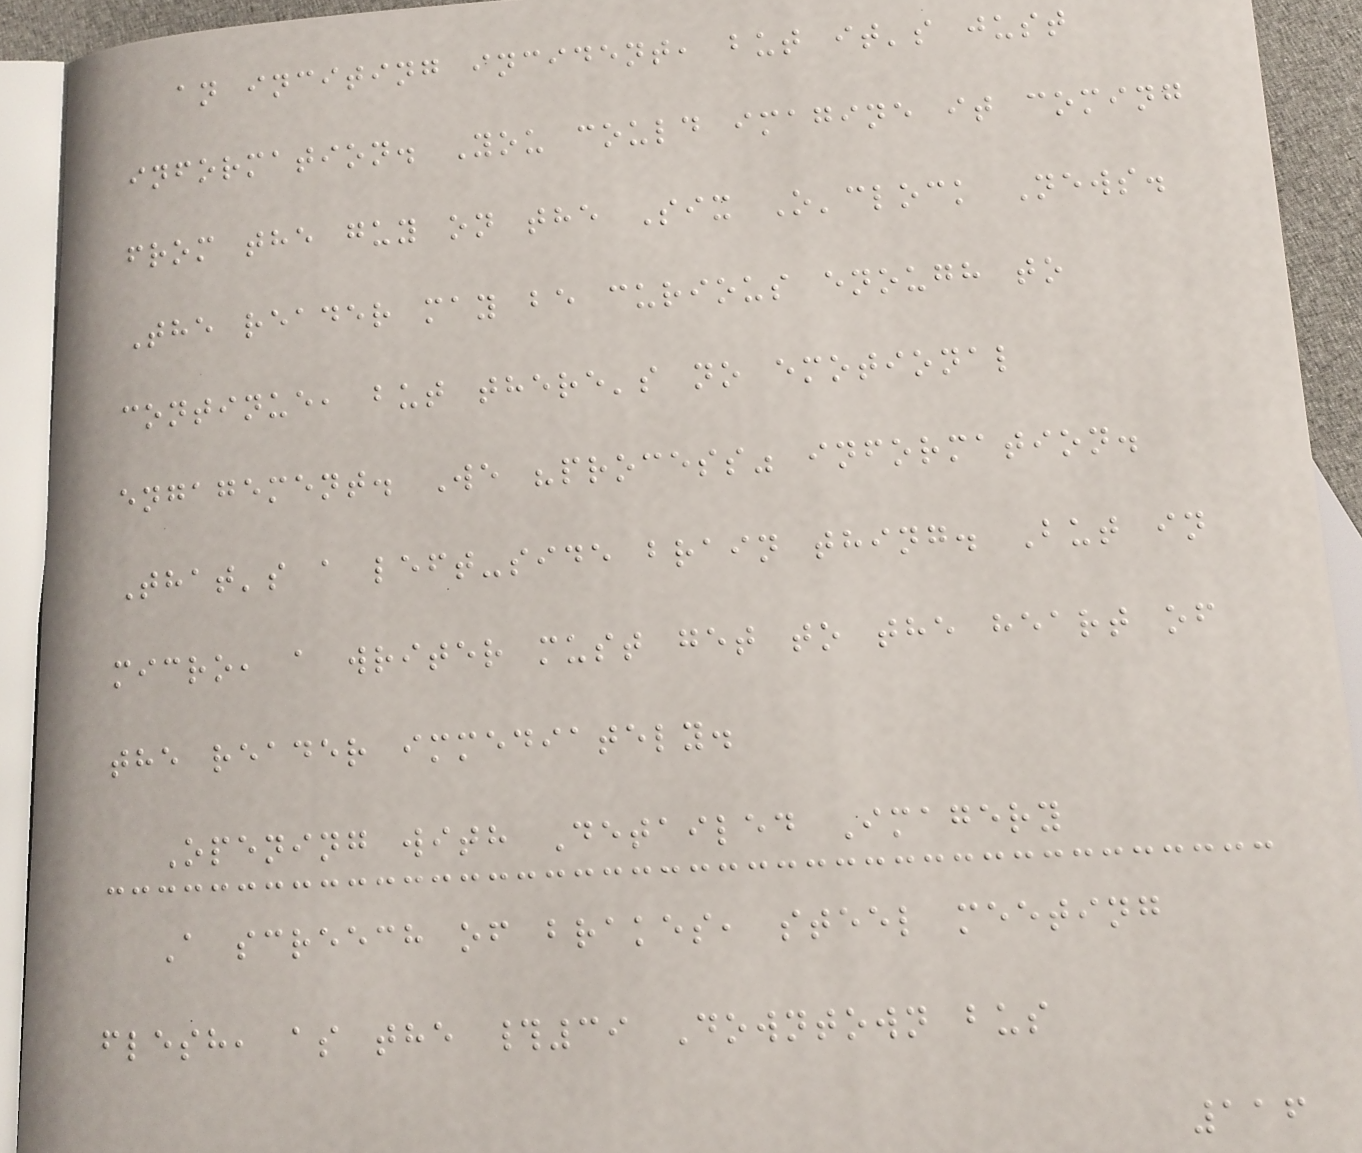an inciting incident, but it's just
information. You could imagine it coming
from the guy on the Six O'clock News.
The reader may be curious enough to
continue, but there's no emotional
engagement. We "process" information.
That's a left-side brain thing. But in
micro, a writer must get to the heart of
the reader immediately.
Opening with Detailed Imagery
A screech of brakes, steel meeting
flesh, as the #39 Downtown bus
116
